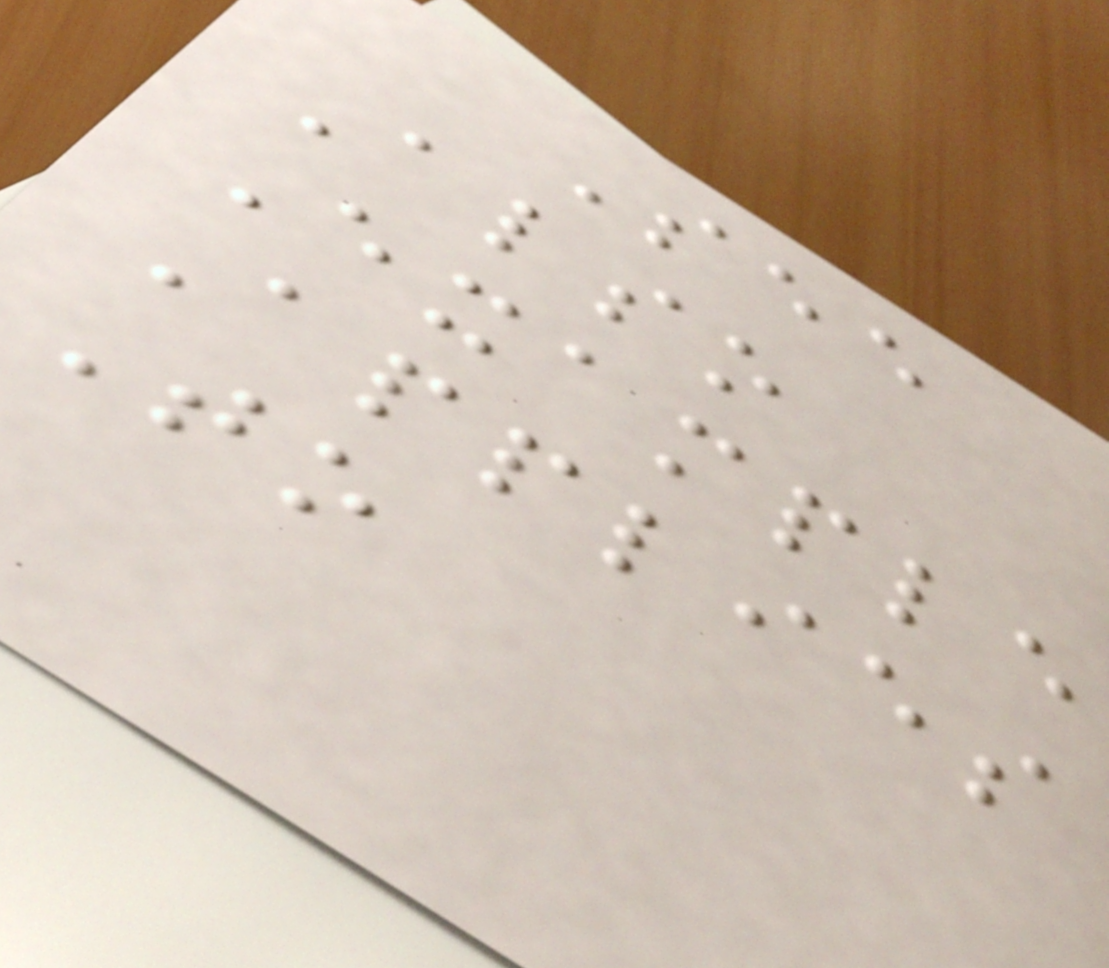See
Also
Example
Applies
To
